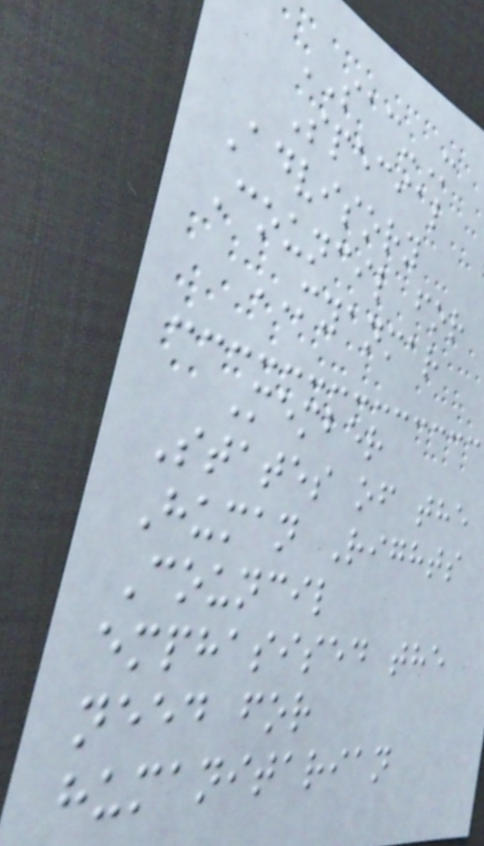SAC-M
Special
Advisory
Council for
MYANMAR
Member
States of the
Human Rights
Council
emphasised the
need for
humanitarian
